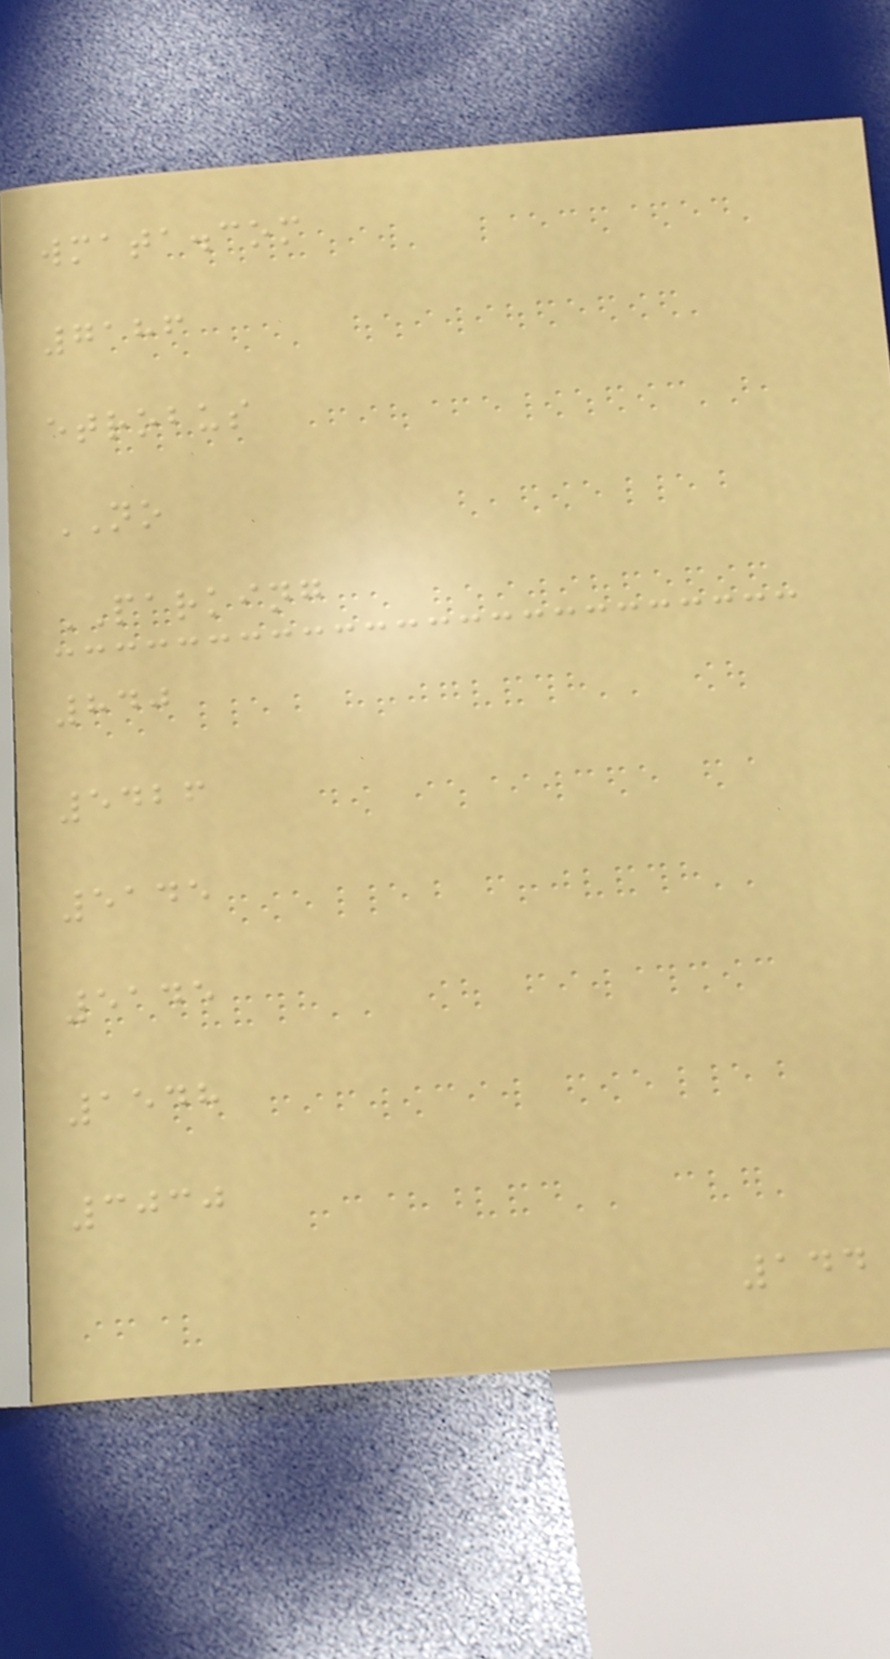wmata.com
7186
etrobus
NO
PARKING
840
5426
5145
5145
1548
3030
144
